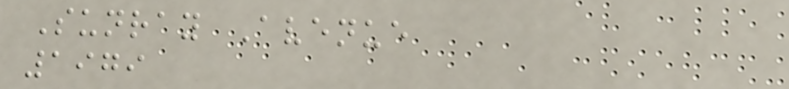Sunray Avenue
1979
